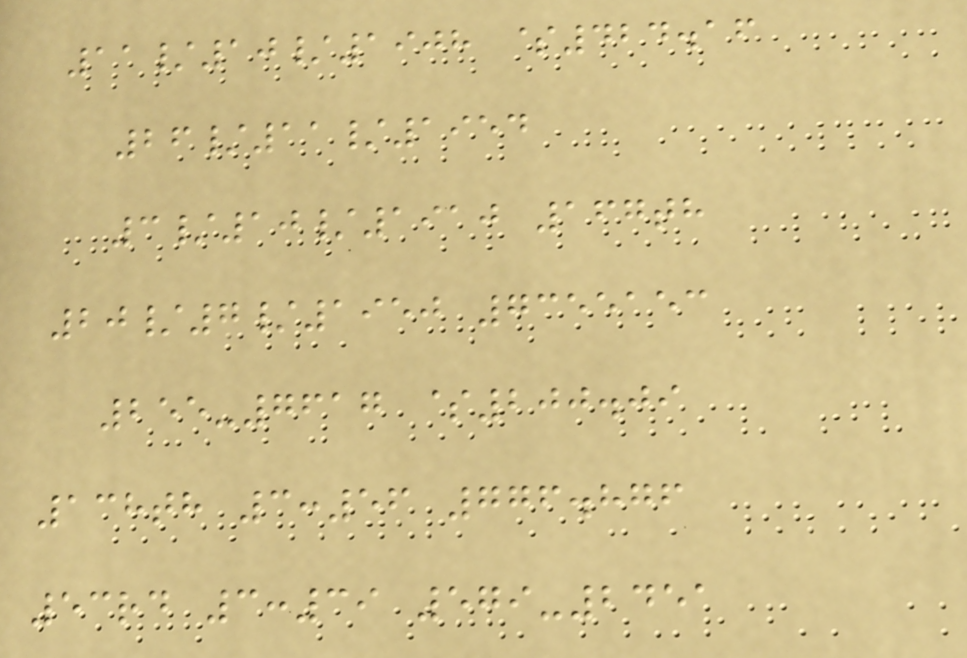11/10/1908 $424.16
26/11/1954
3/10/1910 167th
20/7/1950 7355153
255-7617 $200.09
138th 3:56 776.876
53rd 3:39 579-2451
